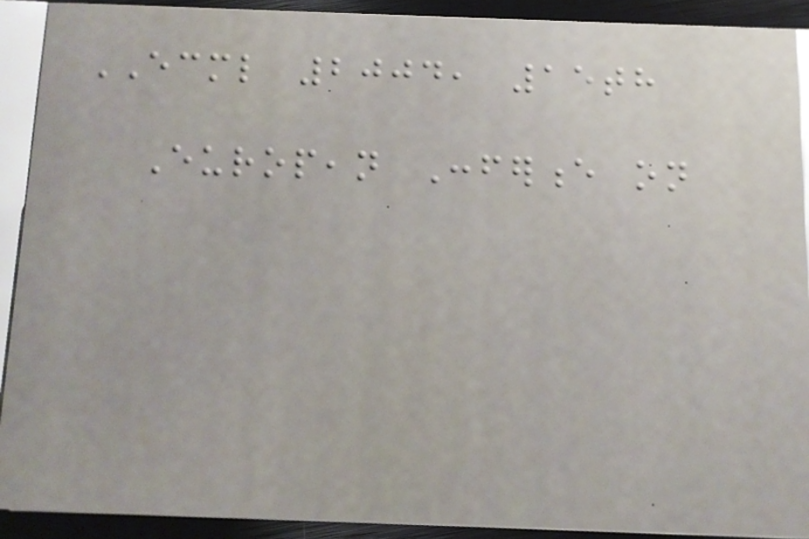ECML 2004, 15th
European Conference on
